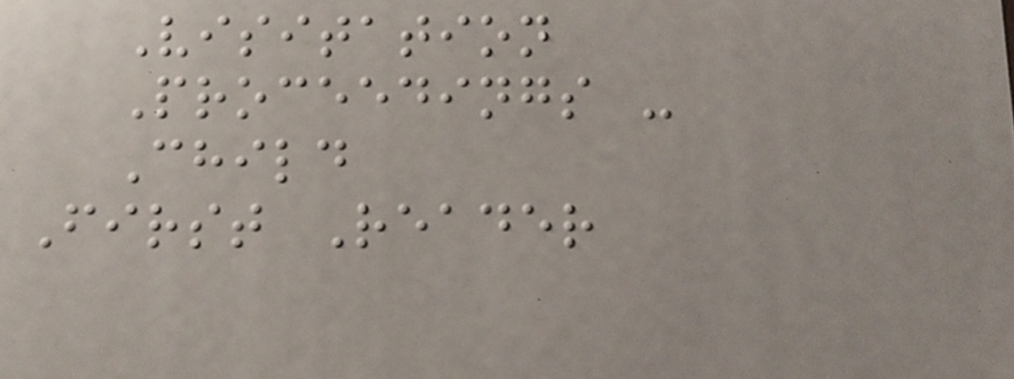Visitation
Proceedings -
Child
First Reader
